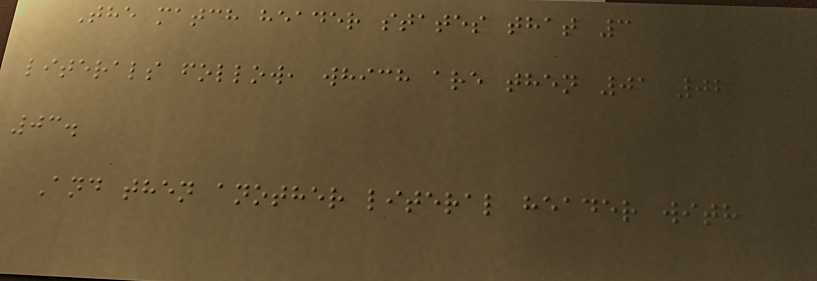The match header states that 3
literals follow, which are then 01 02
03.
And then another literal header with
